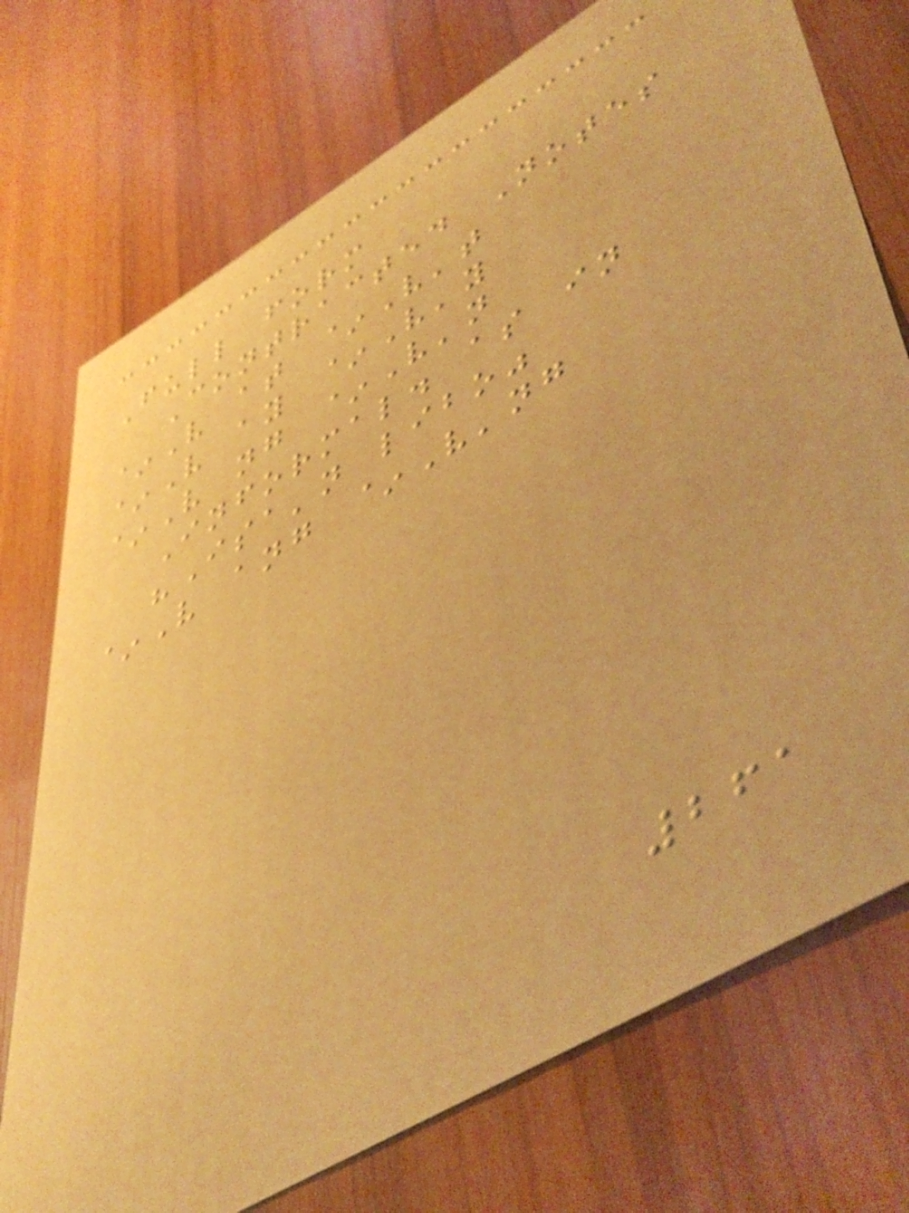Full form
Contracted Notes
~V at ~V't
~V ay ~V'y
~V ng ~V'n
Informal. as in
"Isa'n libo"
~V ang ~V'ng
261
